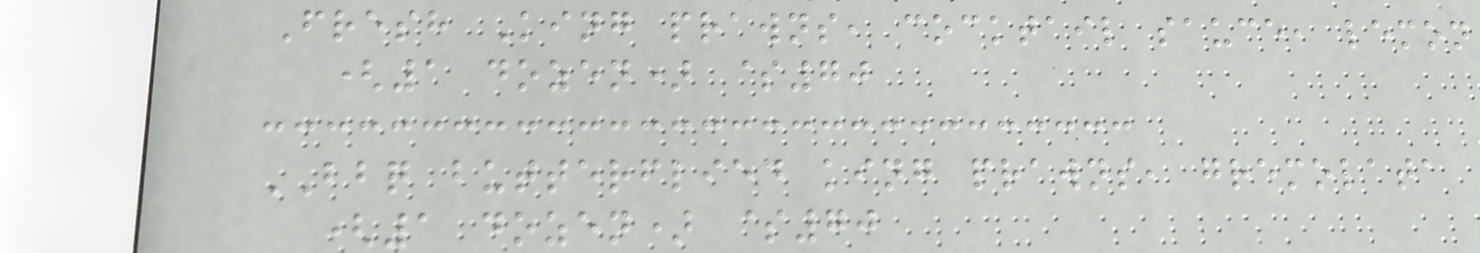Fresh King prawns, cocktail sauce, lemon
(1 dozen) $70
BBQ butterflied king prawns, gremolata
(1 dozen) $70
